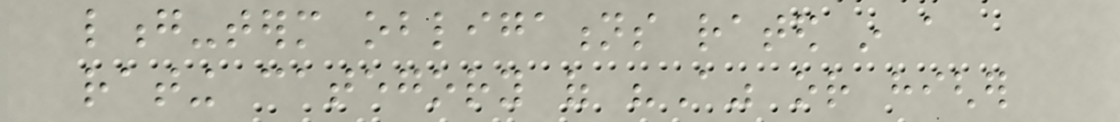long-term obligations rated in a
rating category of "A" or higher
